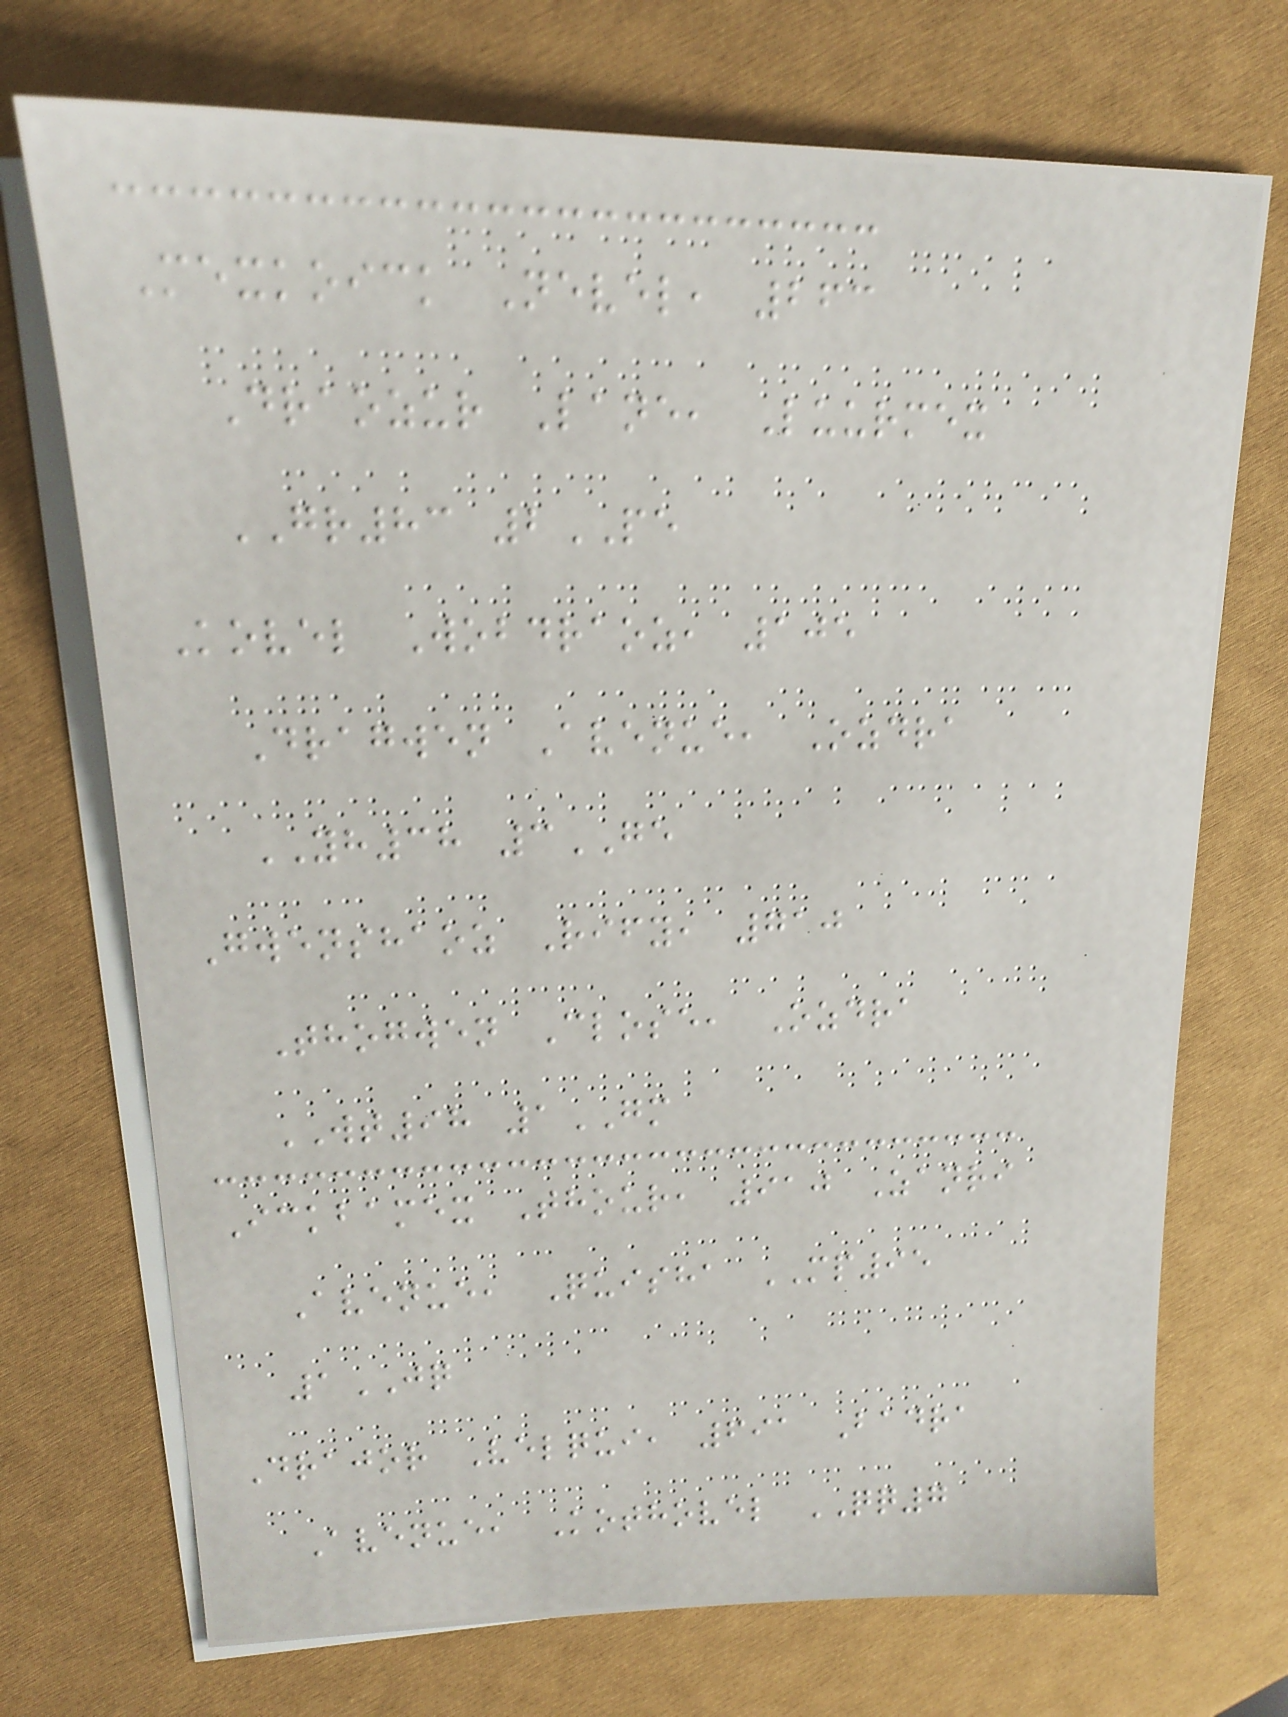Mexkoick Nevel, 263
Draozur Lane, Luurmex
GR83 2PE
Kovel Wobdraoz, 105
Dragwen Avenue, Ozdra
YH38 3GE
Gwenshaoz Rify, 710
Thogwen Close, Ozdra
WT98 1GM
Ickbamex Thour, 910 Zanri
Avenue, Quisha MP95
1JQ
Drajor Velqui, 691 Badra
Avenue, Kothovel QQ7
